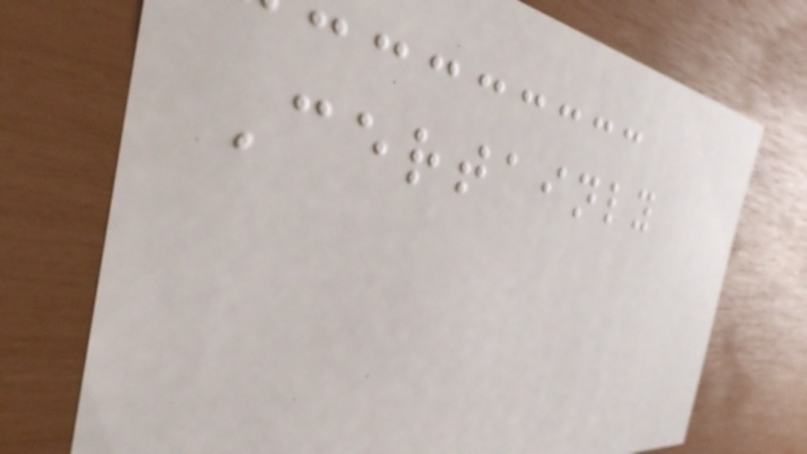Certainly
